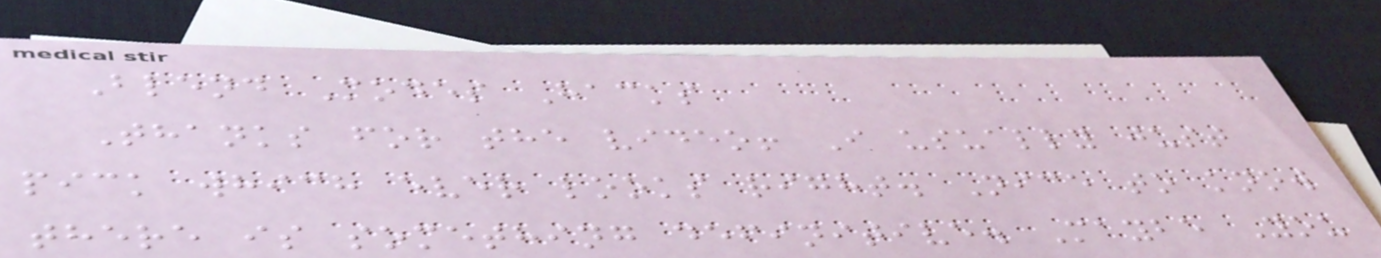Blend Modes Hacks
Thanks for the video! I usually just
pick which ever looks right. Nice to know
there is something definitive. Maybe You
